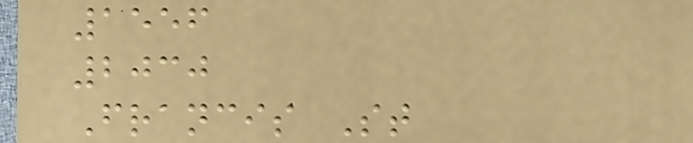1556
2030
Francis St
